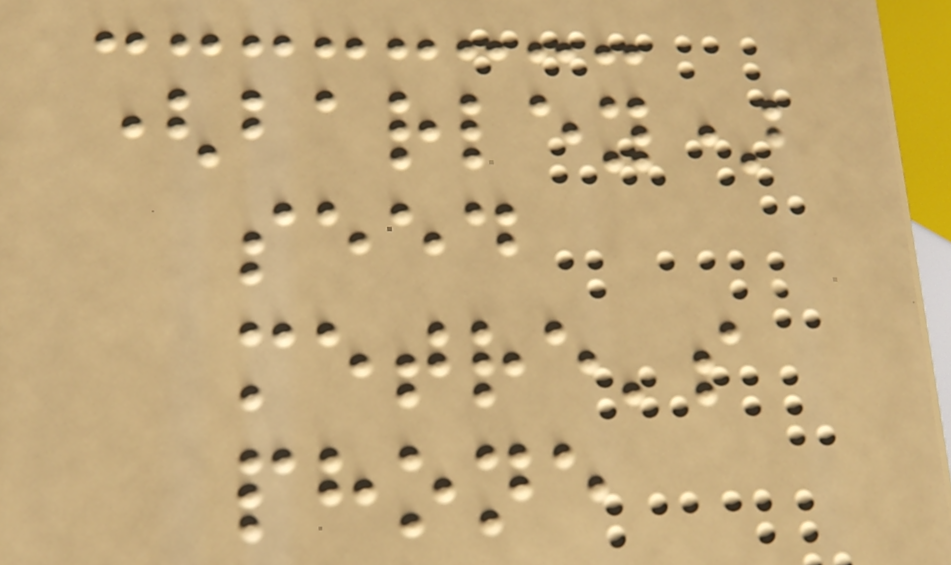(barley)
seed
metre's
phone
